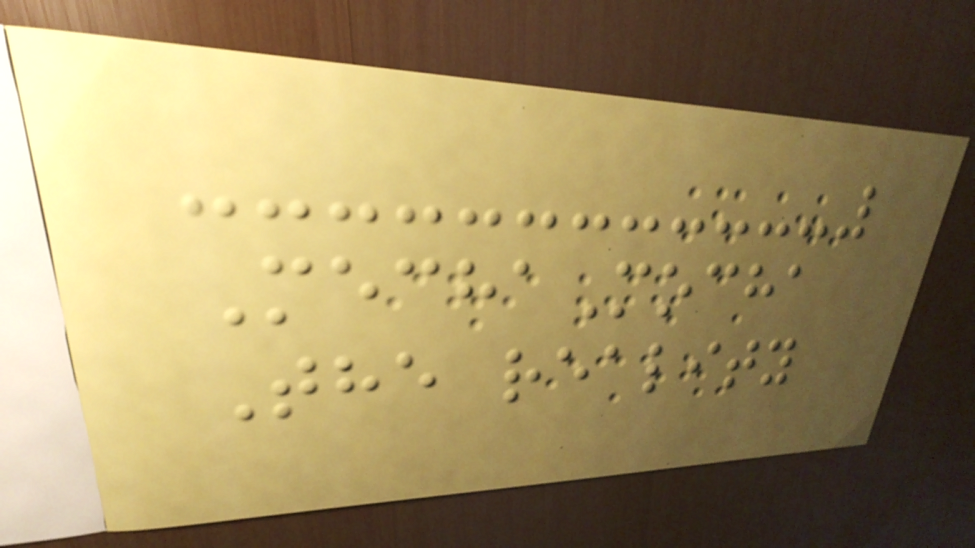MechaMocha
The reality
